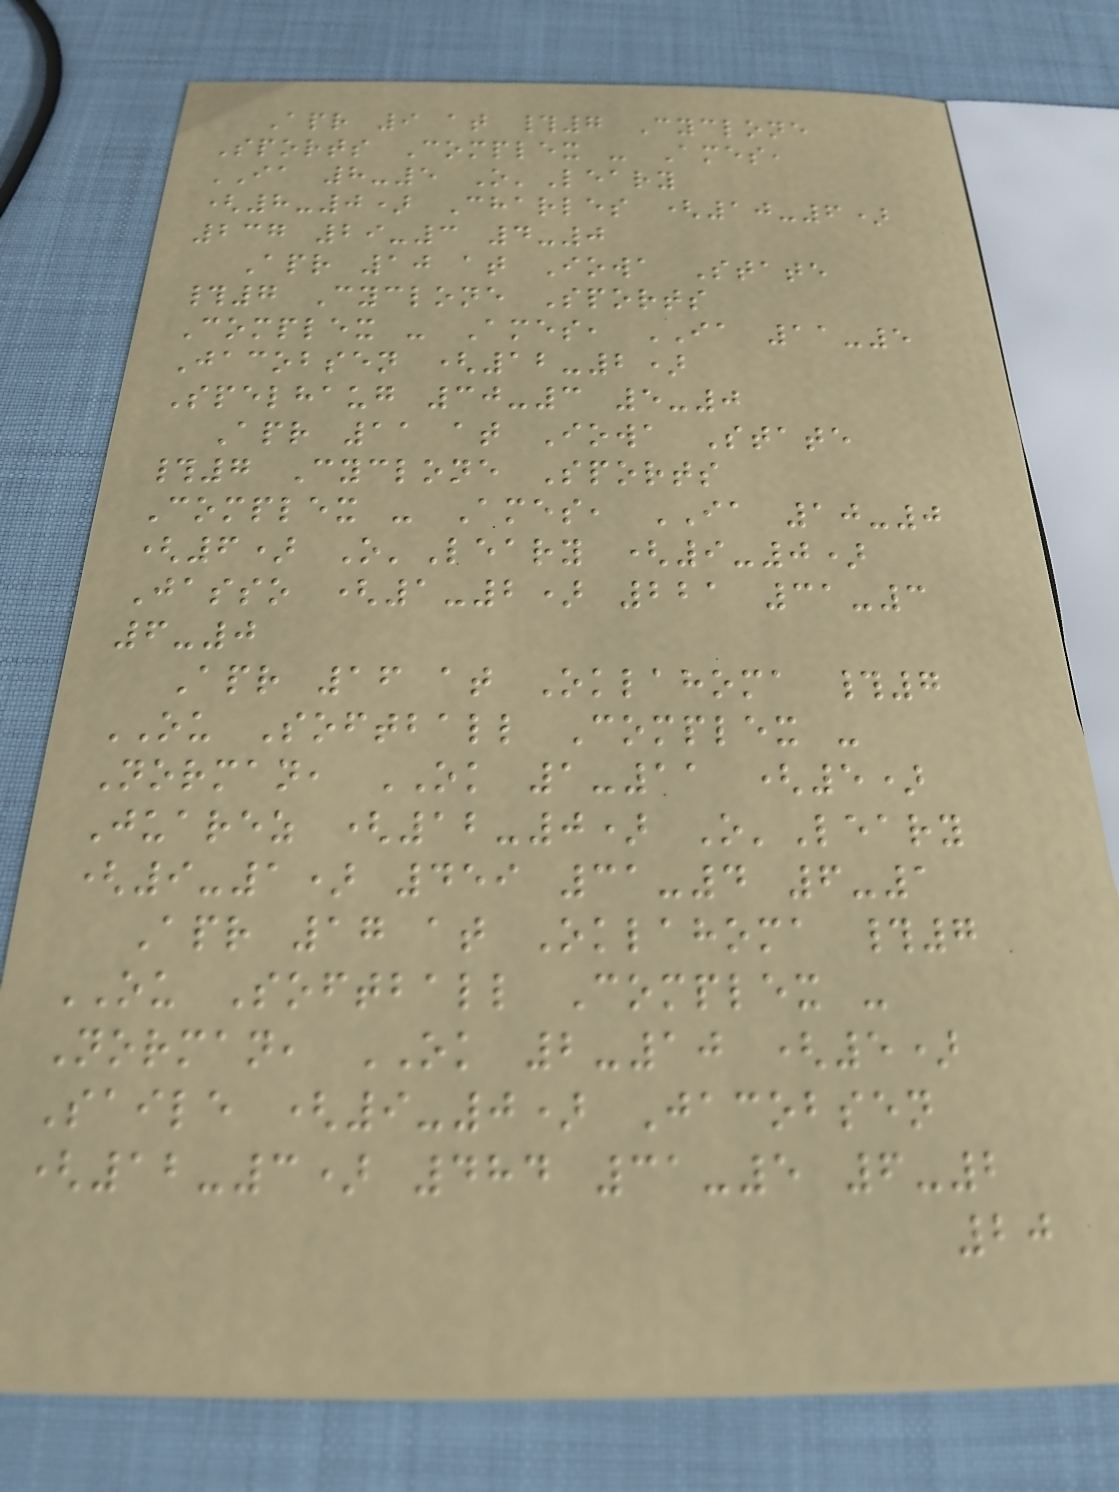Apr 9 at #7 Cyclone
Sports Complex - Ames,
IA 8-5 O'Leary
(8-0) Charles (10-6)
237 29-3 4-0
Apr 10 at Iowa State
#7 Cyclone Sports
Complex - Ames, IA 11-5
Jacobsen (12-2)
Spelhaug 30-3 5-0
Apr 11 at Iowa State
#7 Cyclone Sports
Complex - Ames, IA 10-0
(6) O'Leary (9-0)
Jasso (1-2) 221 31-3
6-0
Apr 16 at Oklahoma #7
OU Softball Complex -
Norman, OK 1-11 (5)
Juarez (12-0) O'Leary
(9-1) 459 31-4 6-1
Apr 17 at Oklahoma #7
OU Softball Complex -
Norman, OK 2-10 (5)
Saile (9-0) Jacobsen
(12-3) 484 31-5 6-2
20
